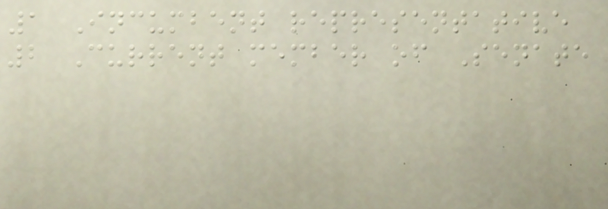1 Incumbent representative
2 Current member of Senate
